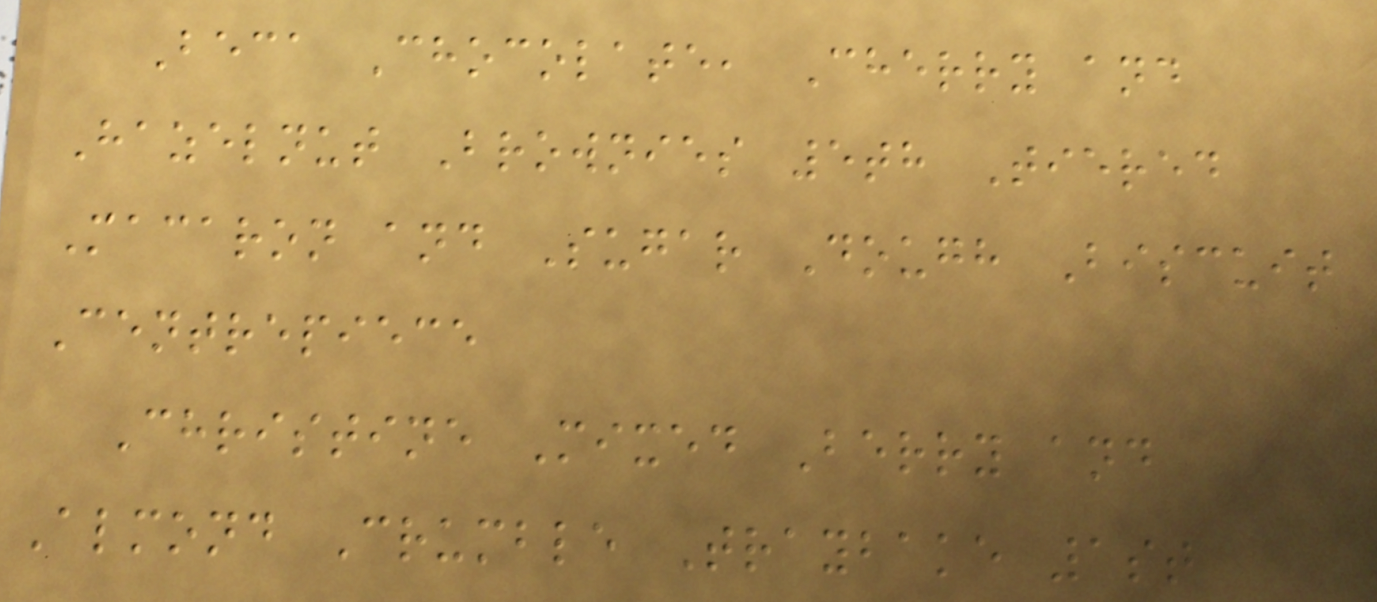Beca Chocolate, Cherry and
Hazelnut Brownies 5th Tiered
Macaron and Sugar Dough Biscuit
Centrepiece
Christine Mixed Berry and
Almond Crumble Traybake 1st
